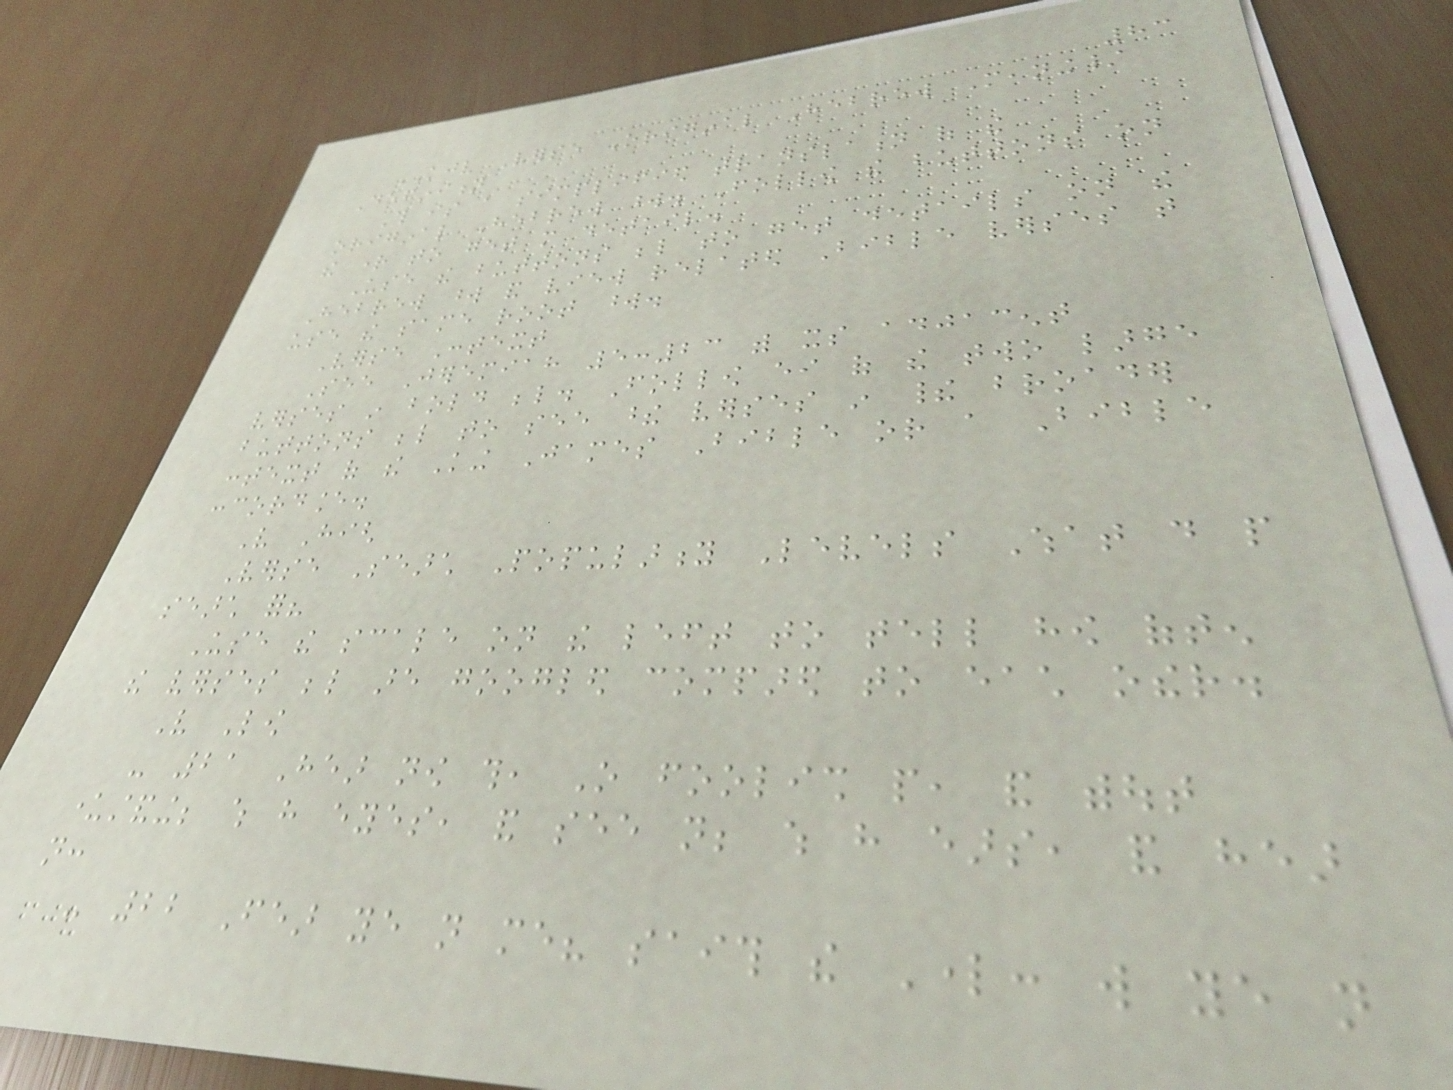83
KJV Verse Original Hebrew Meaning/
Definition
This is a simplified translation of the
original Hebrew word. Follow the buttons on
the right to get more detail.
Use the buttons below to get details on the
Hebrew word and view related Bible verses that
use the same root word.
Verse Context
See Jeremiah 5:23 with its adjacent
verses in bold below. Follow either of the two large
buttons below to see these verses in their broader
context of the King James Bible or a Bible
concordance.
Very High
Verse Search Popularity Levels What do people
search for?
Use the scale on the left to tell how often
the verses below are googled compared to each other.
Very Low
- 21 Hear now this, O foolish people, and without
understanding; which have eyes, and see not; which have ears, and hear
not:
- 22 Fear ye not me? saith the Lord: will ye not
